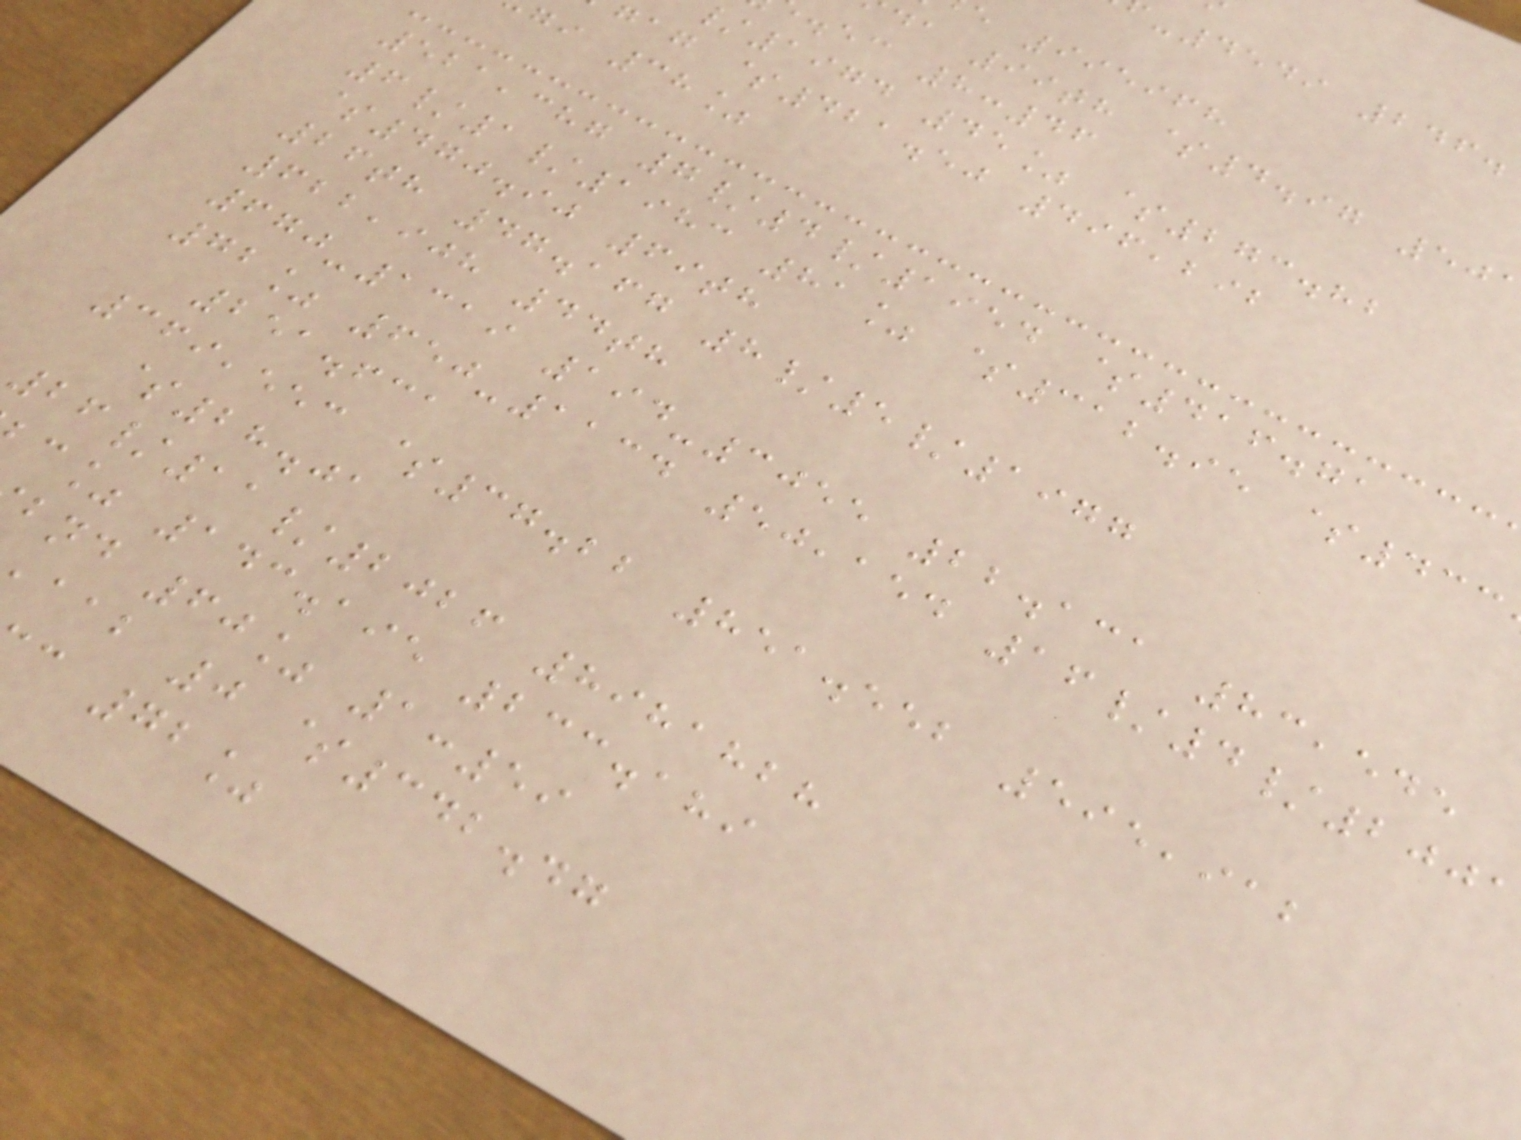-4549 246.
e 995968
da 99th $4.97 50
.ec 8:46
1974 45% $273.82
gag $421.50 496,292
gi 38%
521,387 7/4/1954 $416.71
6/1/1983 81% $312.95 $433
$470.90 69th
26th 47.167 8/5/1977
622,908 44th
670-1319 194-3055 22.131 83,545
72% 650-1134 50,154 16/4/2001
251.631
369,553 $37.22 851.552 595,912
$28.01
26/11/2026 8981828
c% 143.195 233.189
bnd 60% 1:59
aab 0 $342.47
c 72%
